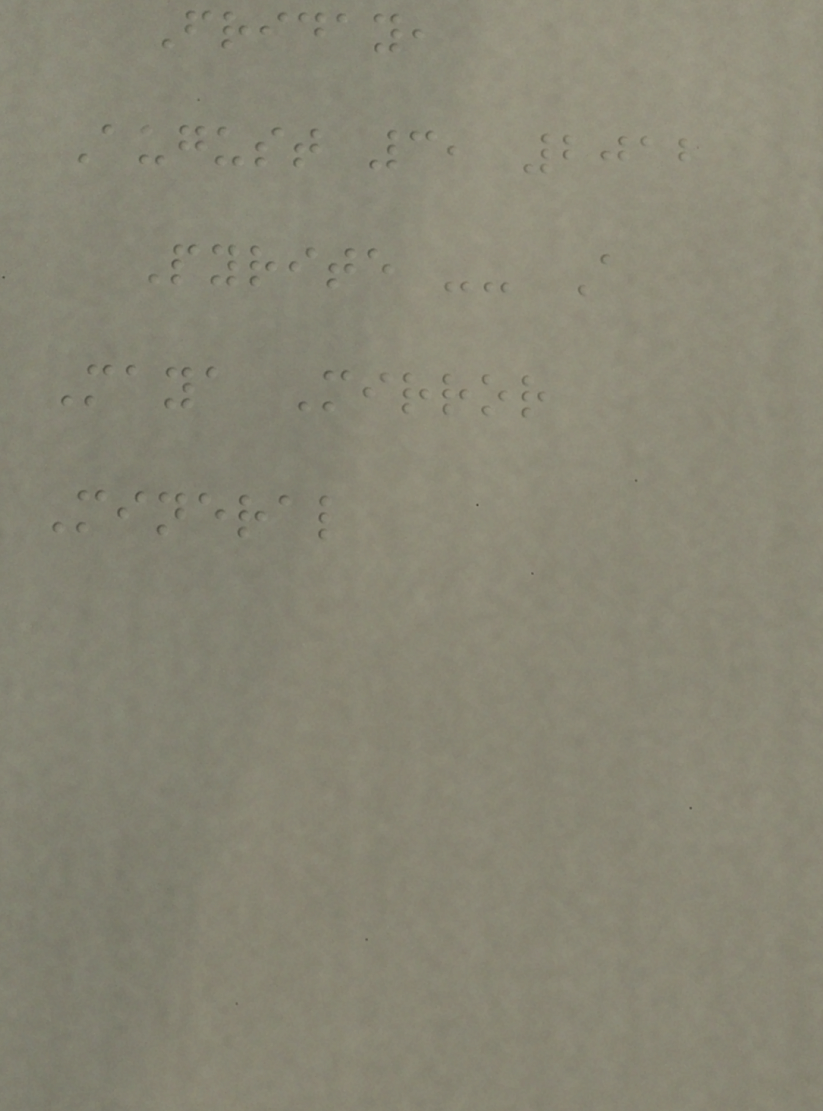Friday,
August 3, 2012
Pyrite -- A
Maya Mirror
Mineral
